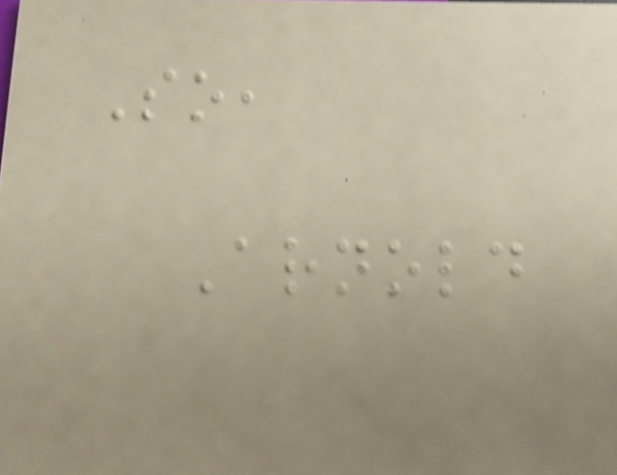So,
Arnold
